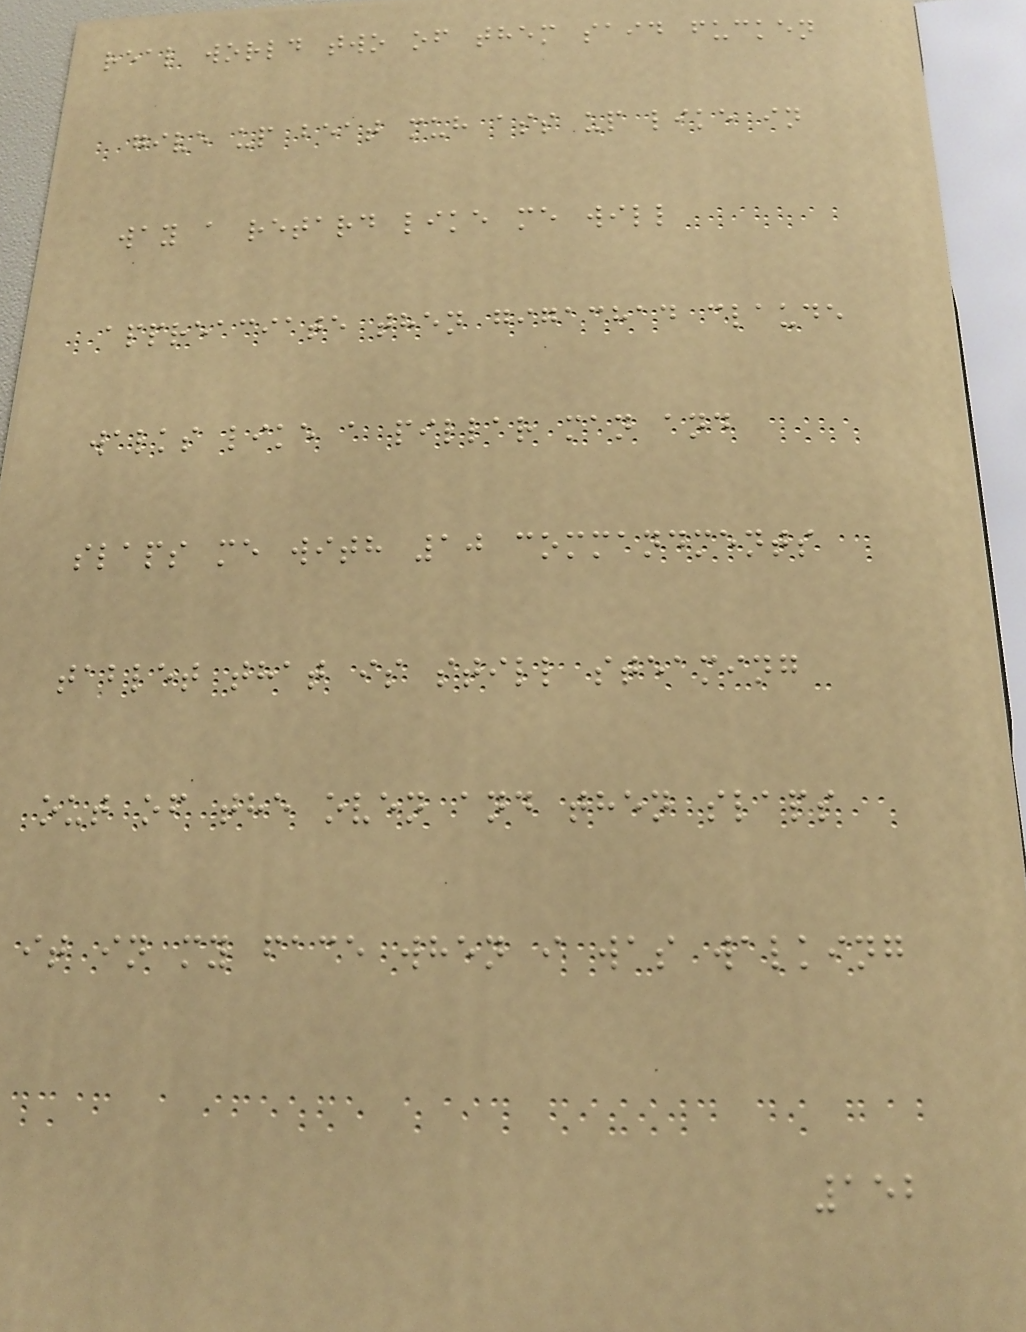real world two of them said fucken
give up beat muh ass up like in
way a retard like me will
appreaciate then gigachad claude
walks like a pillar man and
slaps me with 10 commandments
tablet that is still steaming
out of the oven and then slaps
it in my face when i was walking
152
